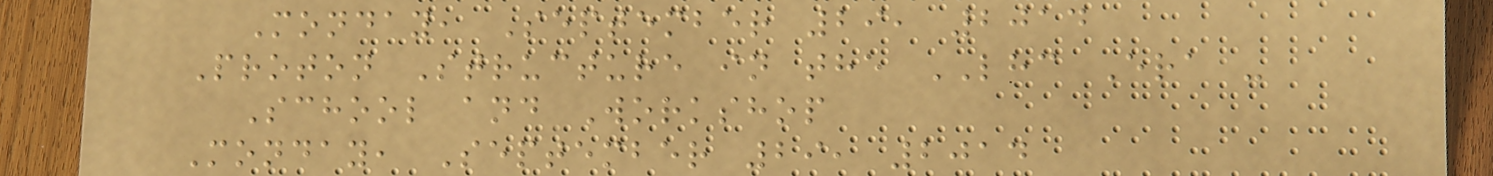Monday, September 29, 2014
Proton Structure in the LHC Era -
School and Workshop
Monday, September 29, 2014
